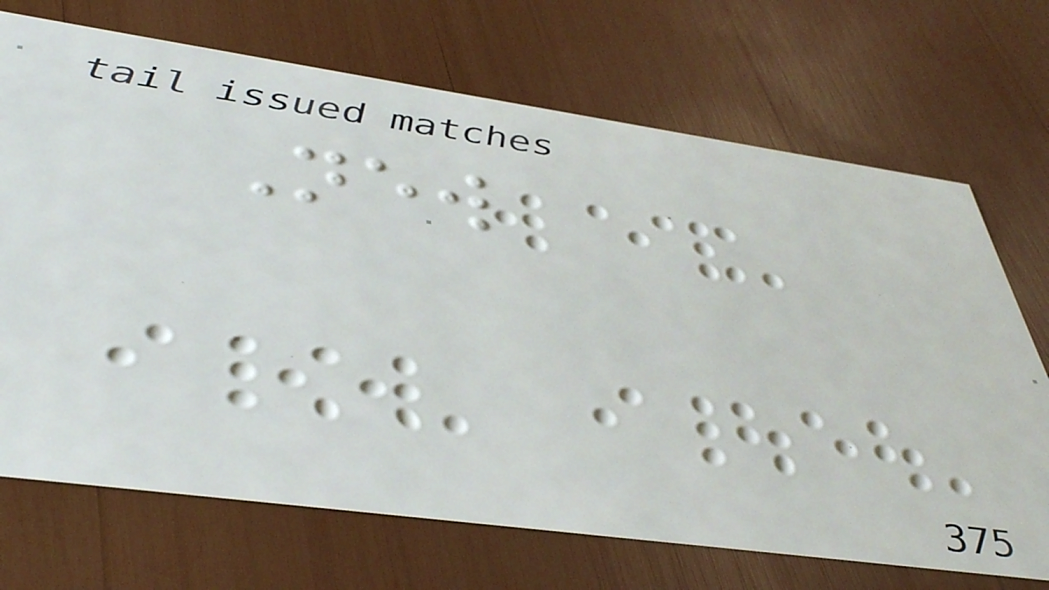New
